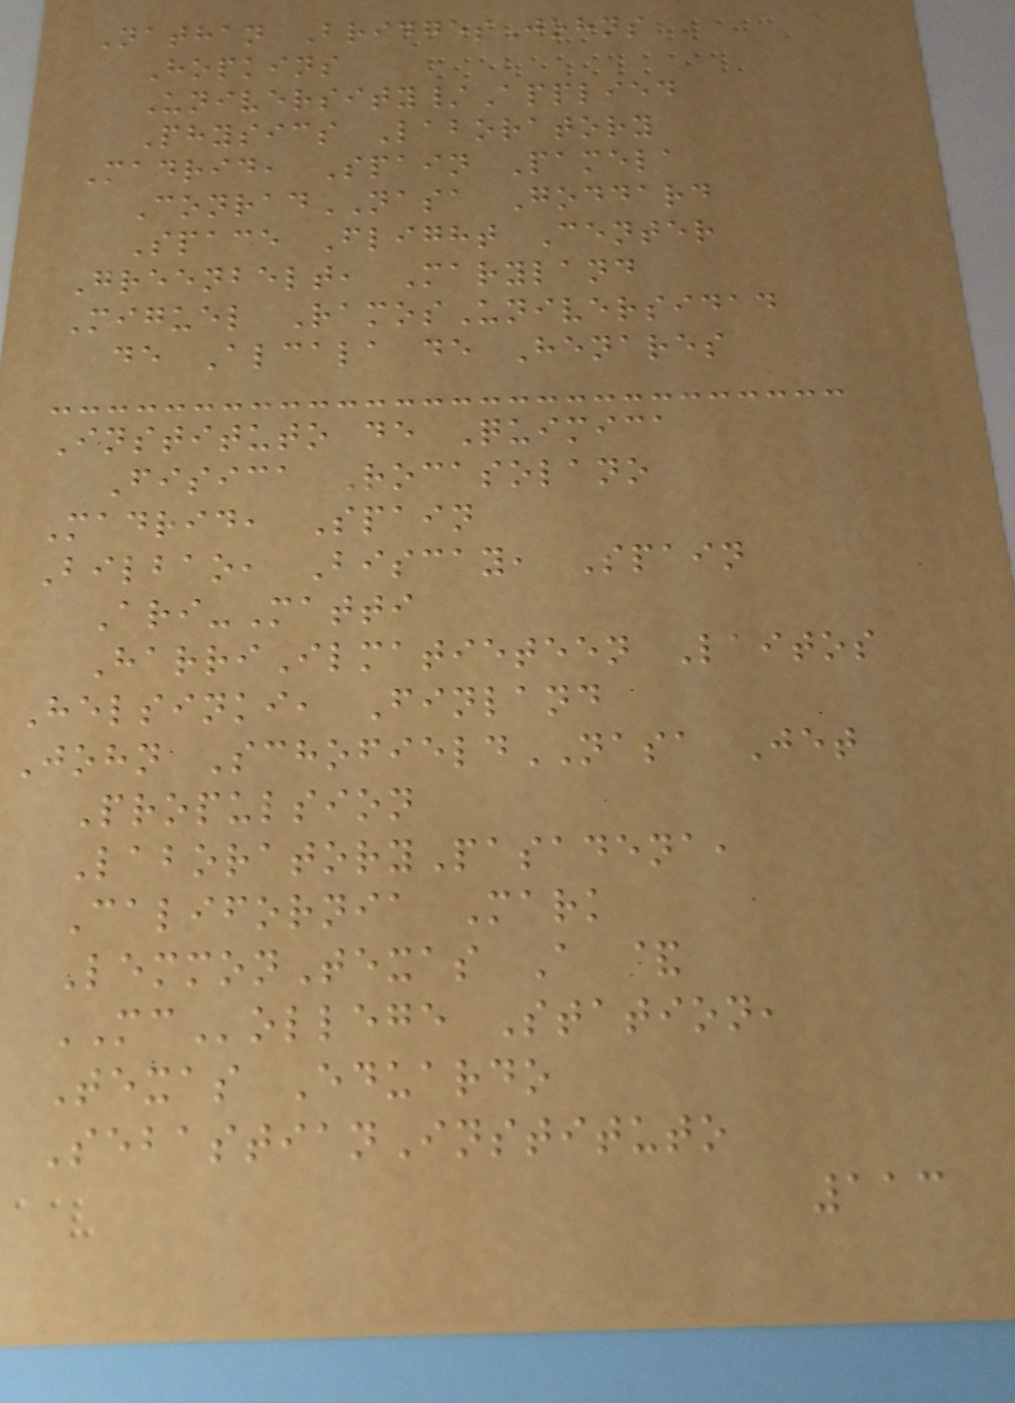Nathan BridgesJohns
Hopkins
University/Applied
Physics Laboratory
Madrid, Spain Pamela
ConradNASA Goddard
Space Flight Center
Greenbelt, Maryland
Miguel RamosUniversidad
de Alcala de Henares
Instituto de Quimica
Fisica Rocasolano
Madrid, Spain
Bilbao, Biscay, Spain
Ari-Matti
HarriIlmatieteen Laitos
Helsinki, Finland
John SchofieldNASA Jet
Propulsion
LaboratoryPasadena,
California Mark
LemmonTexas A &
MCollege Station,
Texas Eduardo
SebastianInstituto
113
